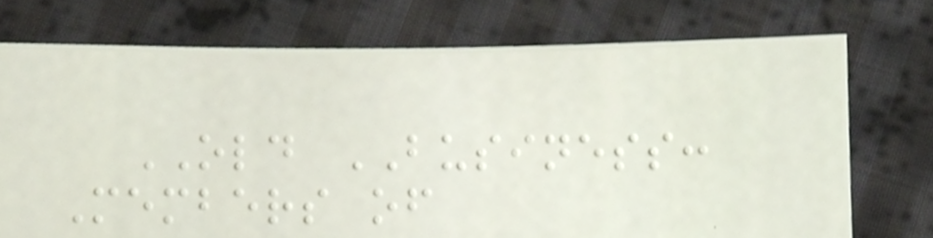OLD BUSINESS:
Members of
